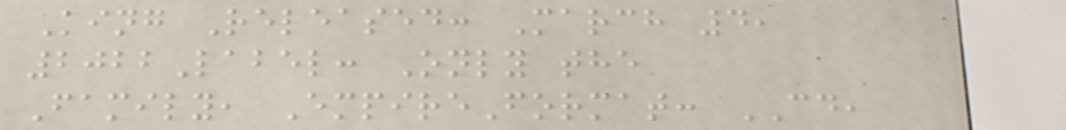King Released: March 4,
2022Label: Only the
Family, EmpireFormat: CD,
